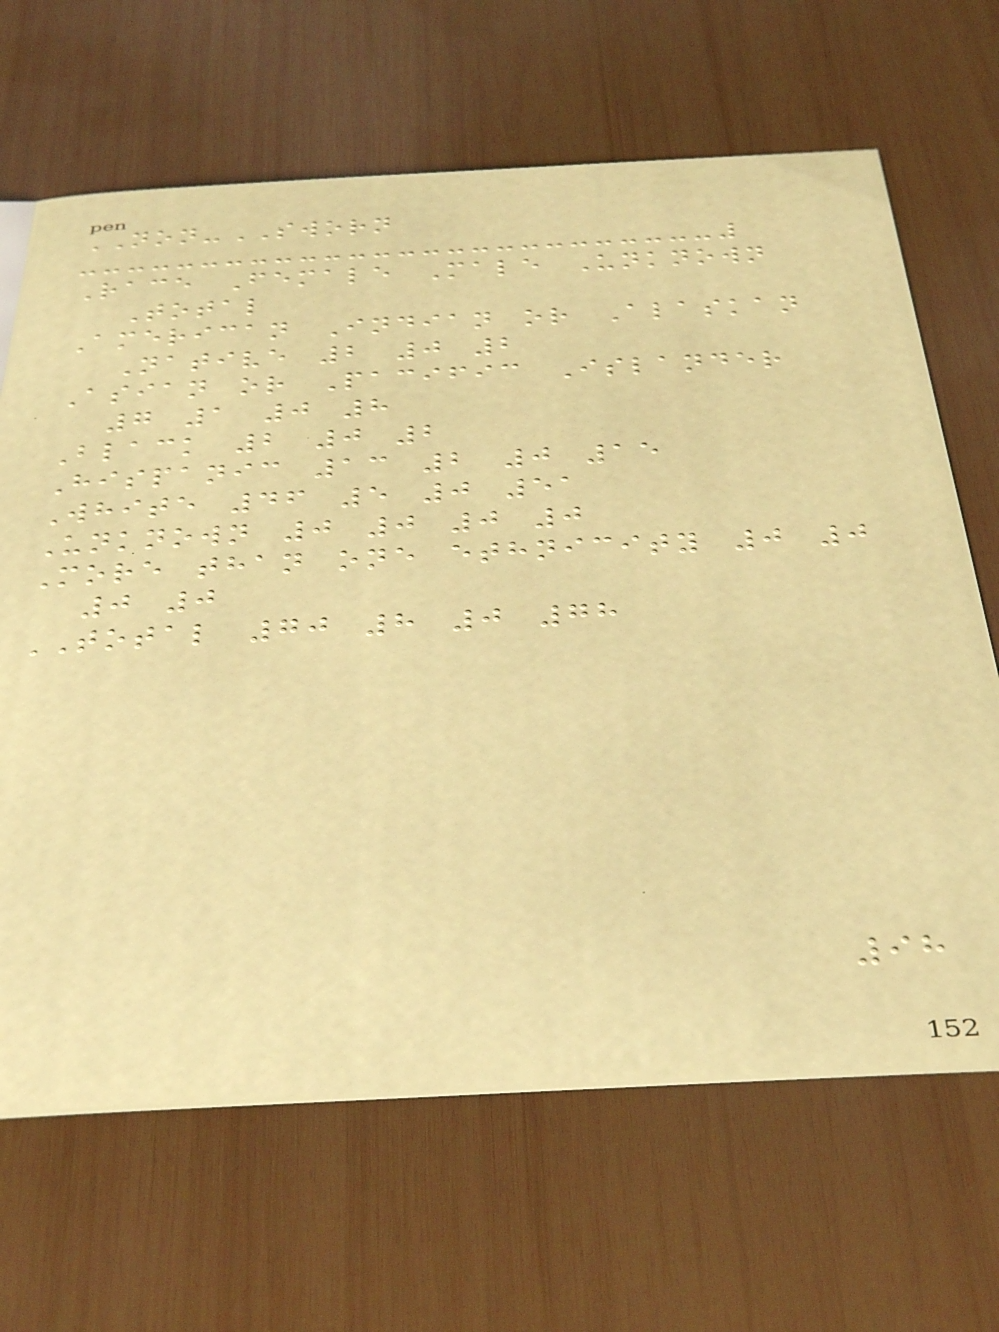NON-SWORN
Race Female Male Unknown
Total
American Indian or Alaskan
Native 2 0 2
Asian or Pacific Islander
7 1 0 8
Black 2 0 2
Hispanic 13 2 0 15
White 46 5 0 51
Unknown 0 0 0 0
More than one ethnicity 0 0
0 0
TOTAL 70 8 0 78
98
